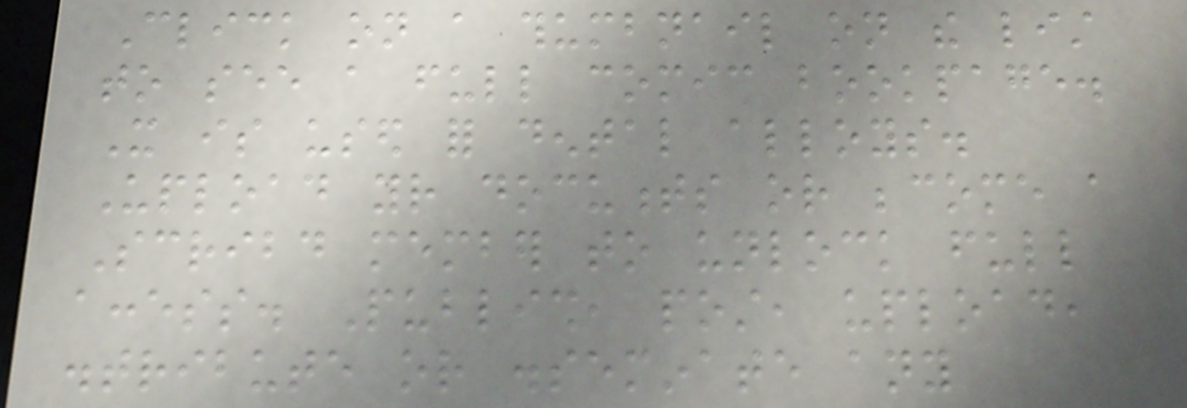Click on a thumbnail on the list
to see a full comic bookpage.
It is used for dental alloys.
Upload your documents or become a
Scribd member to unlock full
access. Publish, post, upload,
distribute or disseminate any
